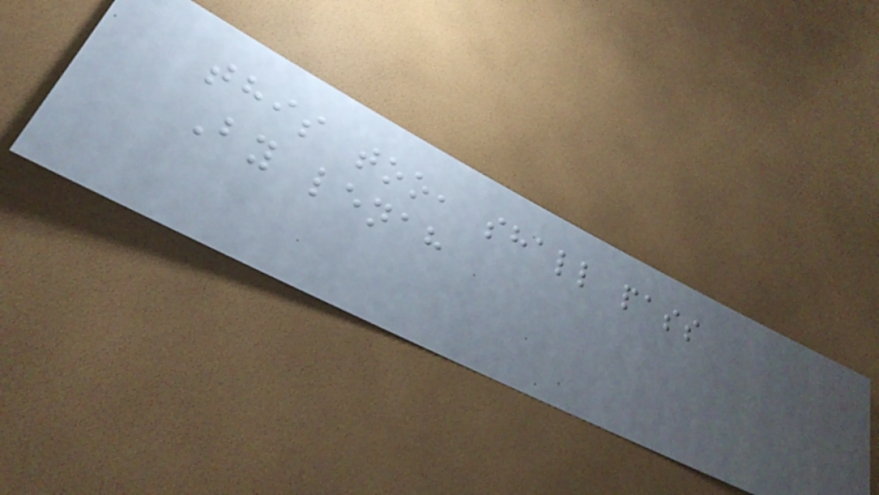this too, shall pass
By lenah
